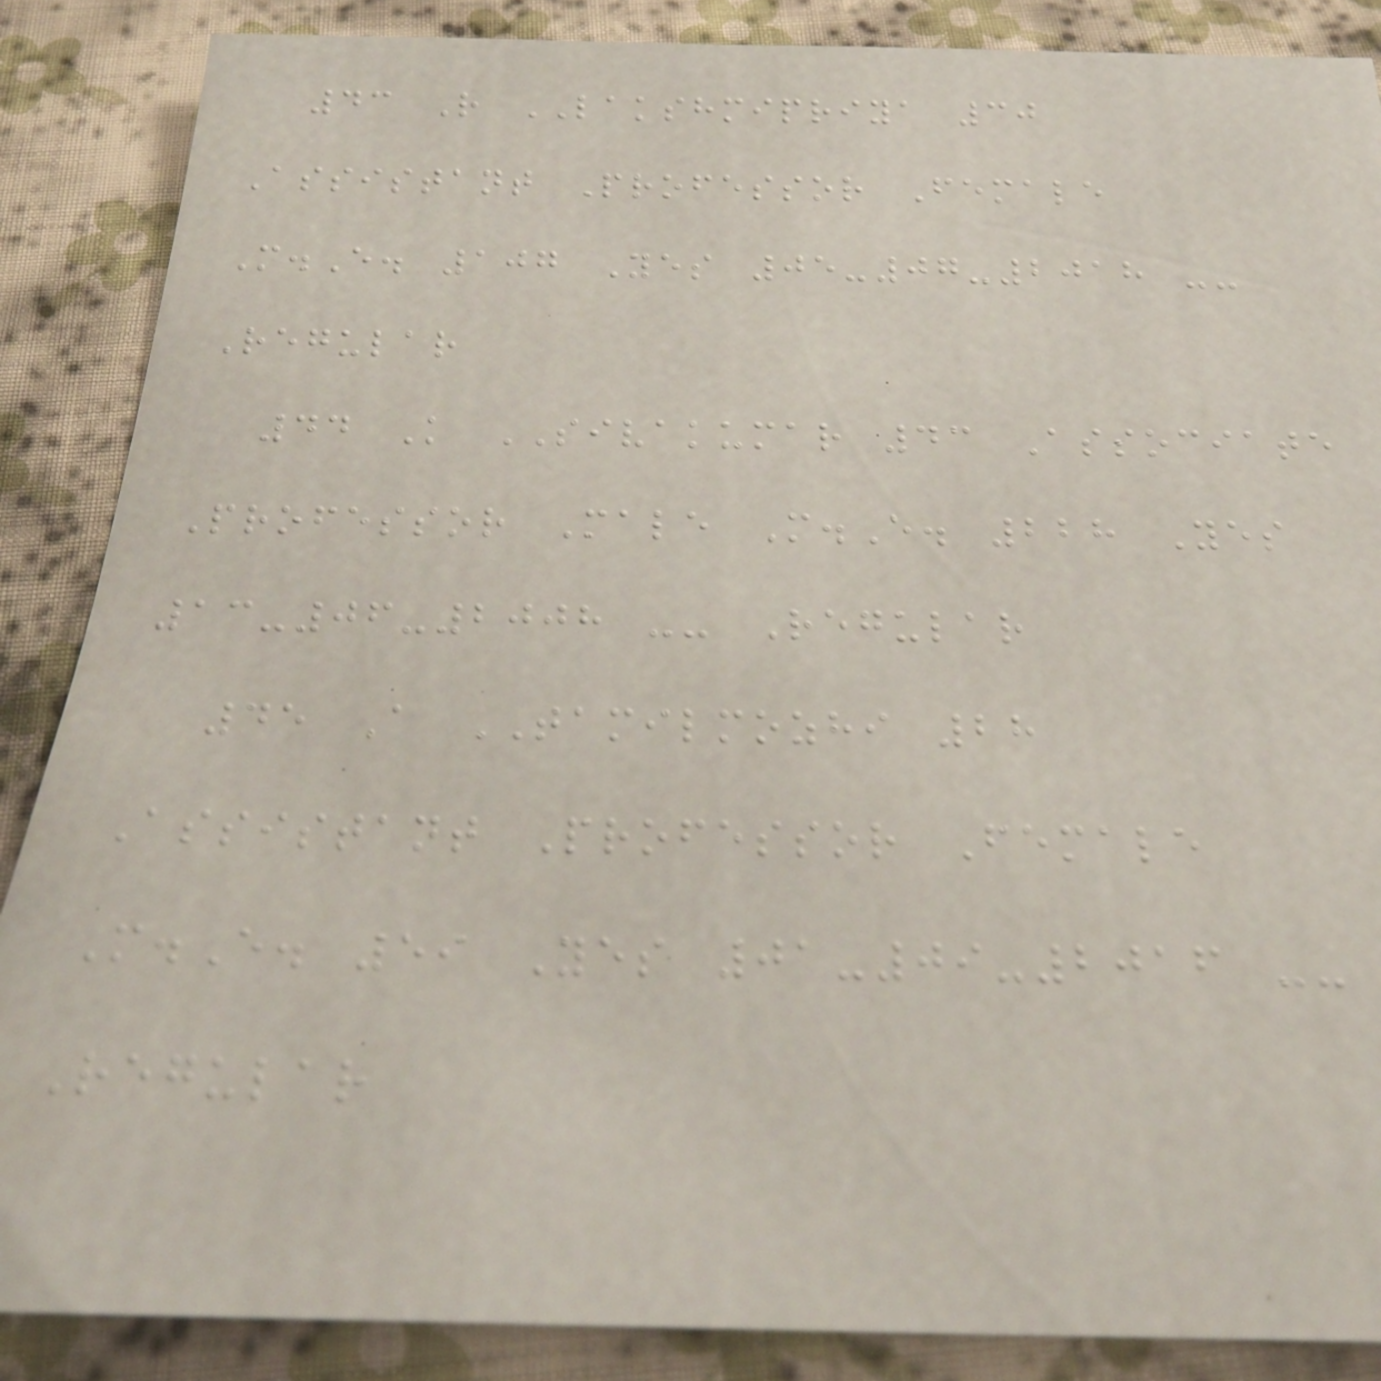43 R LAKSHMIPRIYA 30
Assistant Professor Female
M.E. 107 Yes 05-07-2018 --
Regular
44 K SIVAKUMAR 43 Associate
Professor Male M.E. 228 Yes
13-06-2008 -- Regular
45 A TAMILMOZHI 28
Assistant Professor Female
M.E. 59 Yes 01-09-2016 --
Regular
